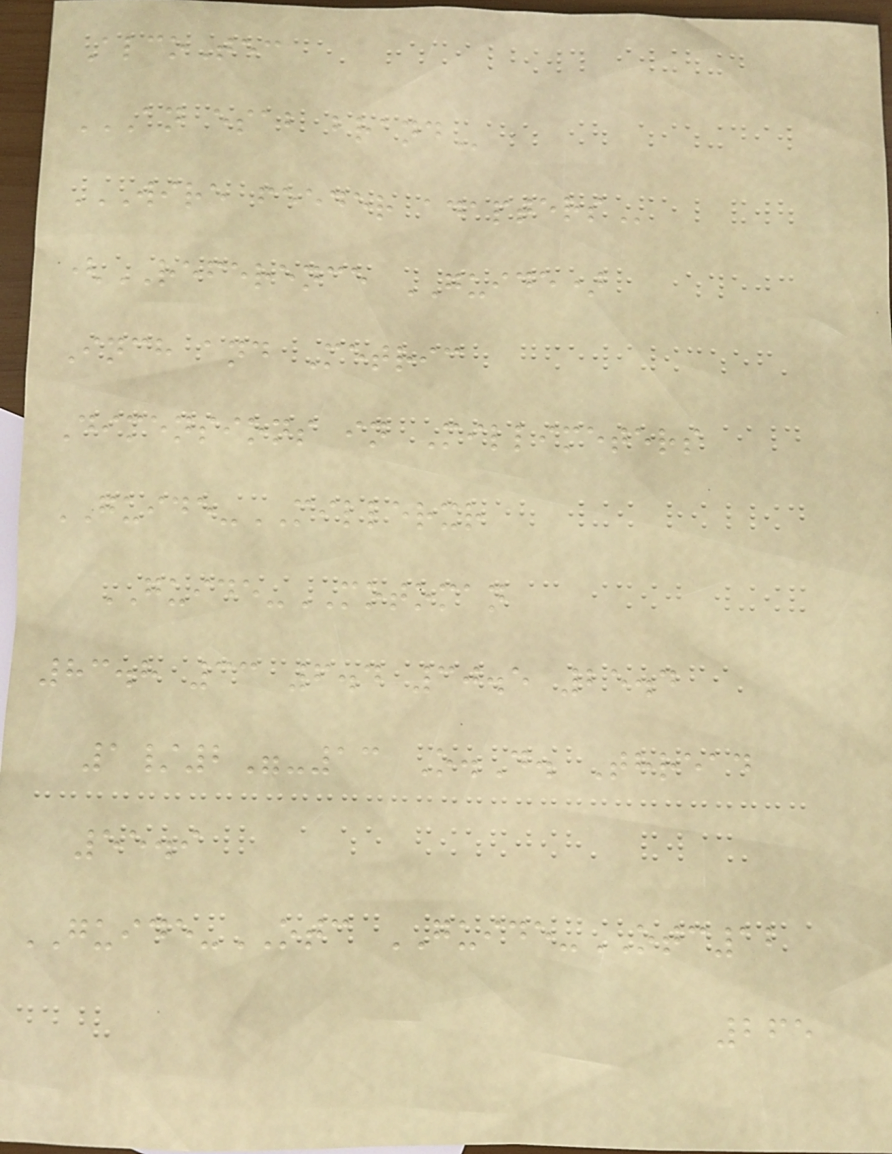AlcoTec
AN ESAB BRAND
WIRE FEEDER ADAPTERS
(REFERENCE GUIDE)
Inch and Metric
Dimensions in Millimeters
GUIDE-MILLERXR
GUIDE-MOTOMAN
83.8 33 6.4 30.5 25.4
1/2"-13 O.D. Thread
55.9
GUIDE-OTC GUIDE-OTC12
265
